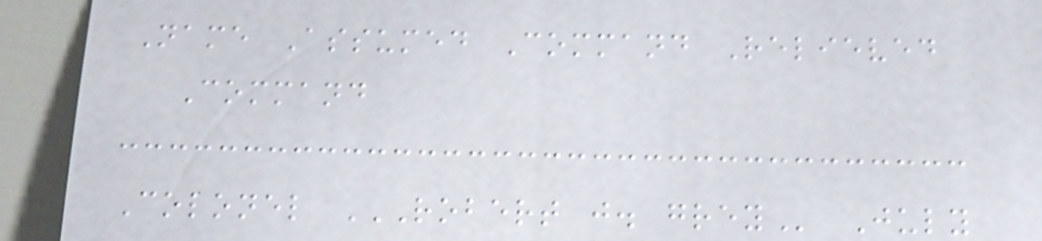Name Assumed Command Relieved
Command
Colonel ROBERT J. GREY July
